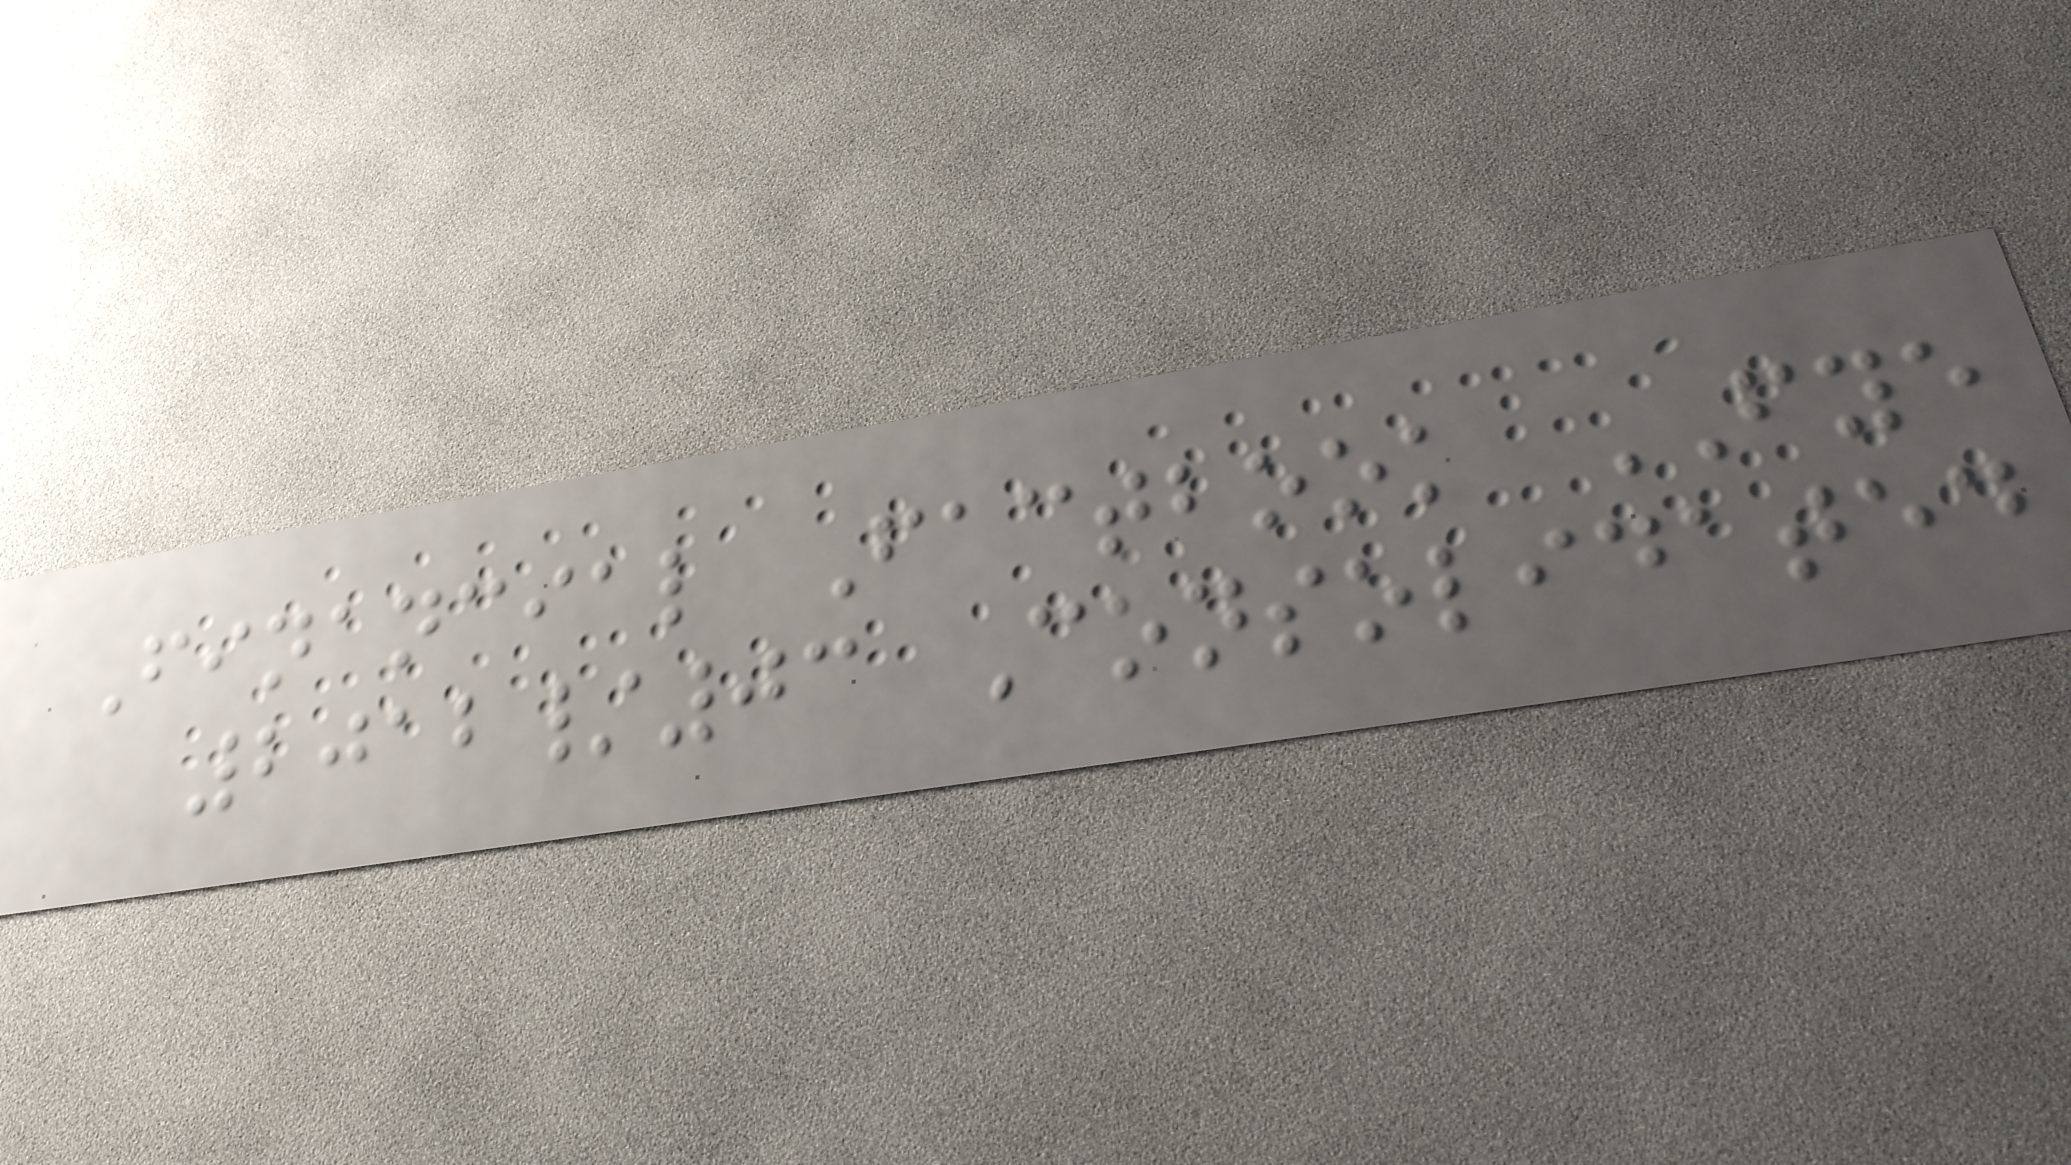Financial Factbook FYE
2012/03 Consolidated
